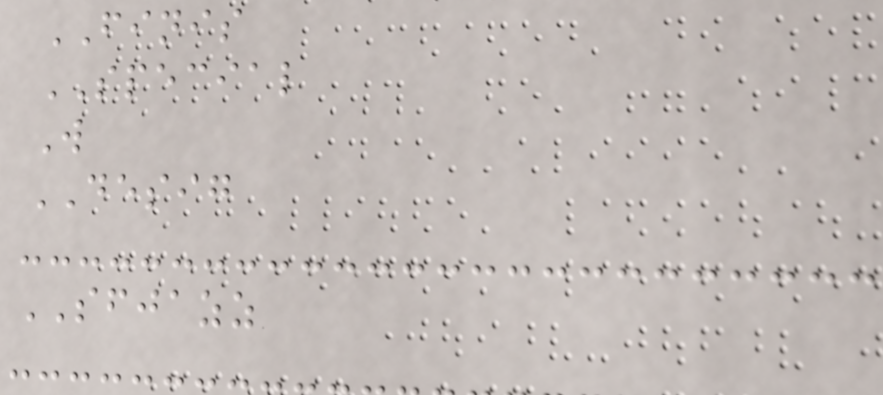FINIS
SPECIAL
W
DESIG
SFJAZZ
